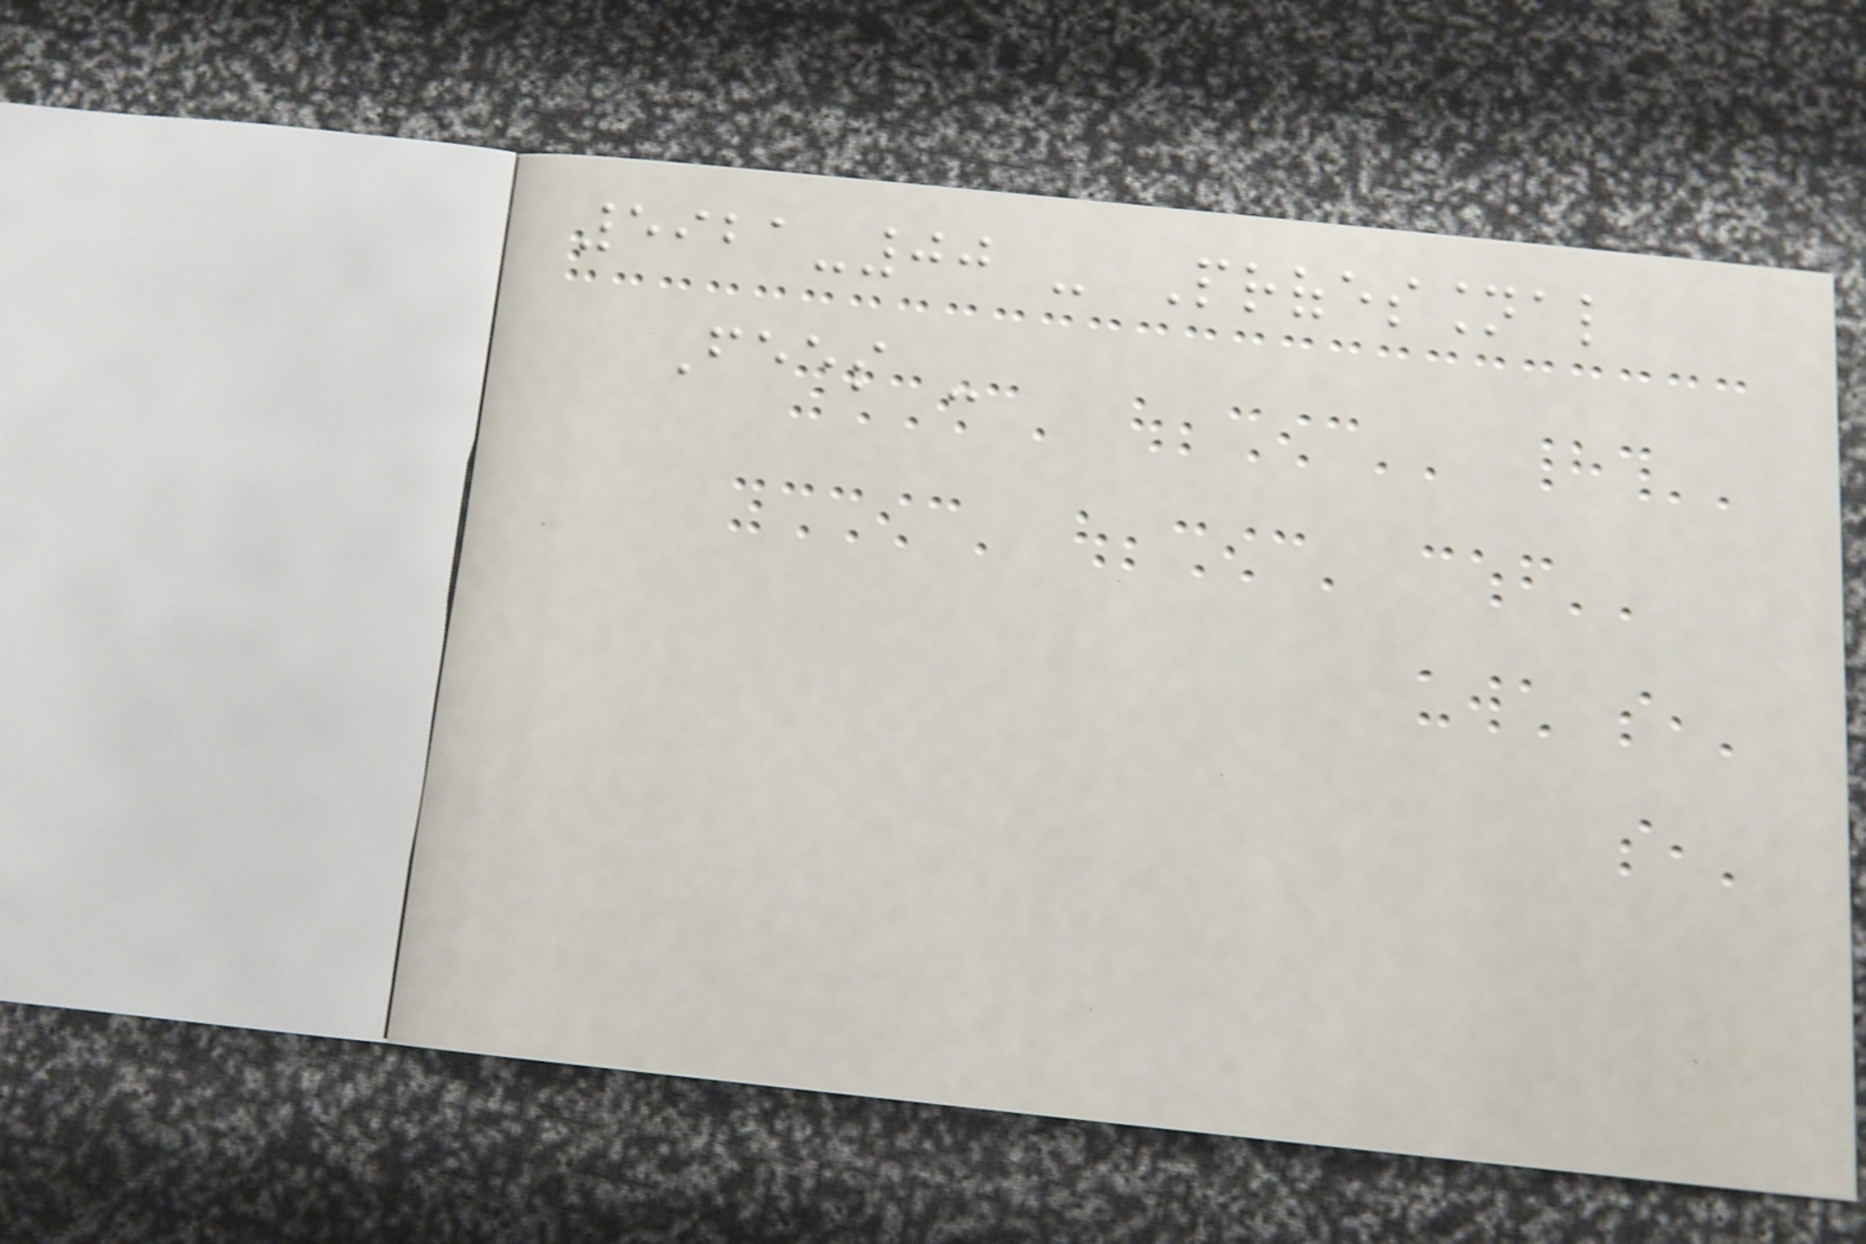5921-00 - Professional
Fees -
